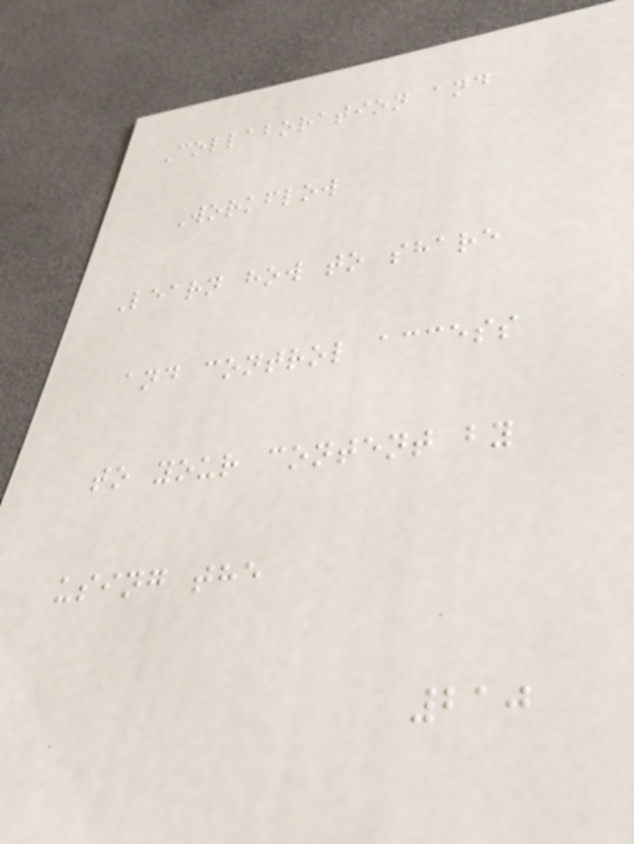Collaboration and
Workflow
Learn how to share
and control access
to your content by
using the
210
